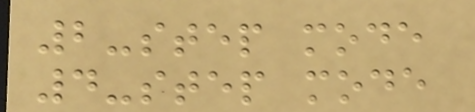2-step mode
4-step mode
